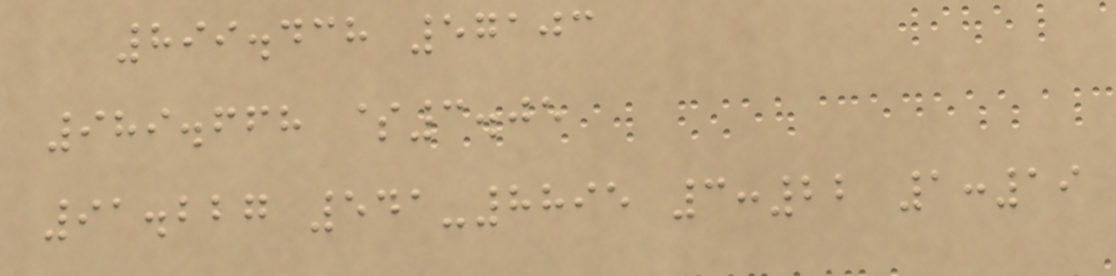899.438 57103
989.668 $3.05
91.227 541-8895 3:22 1:19
